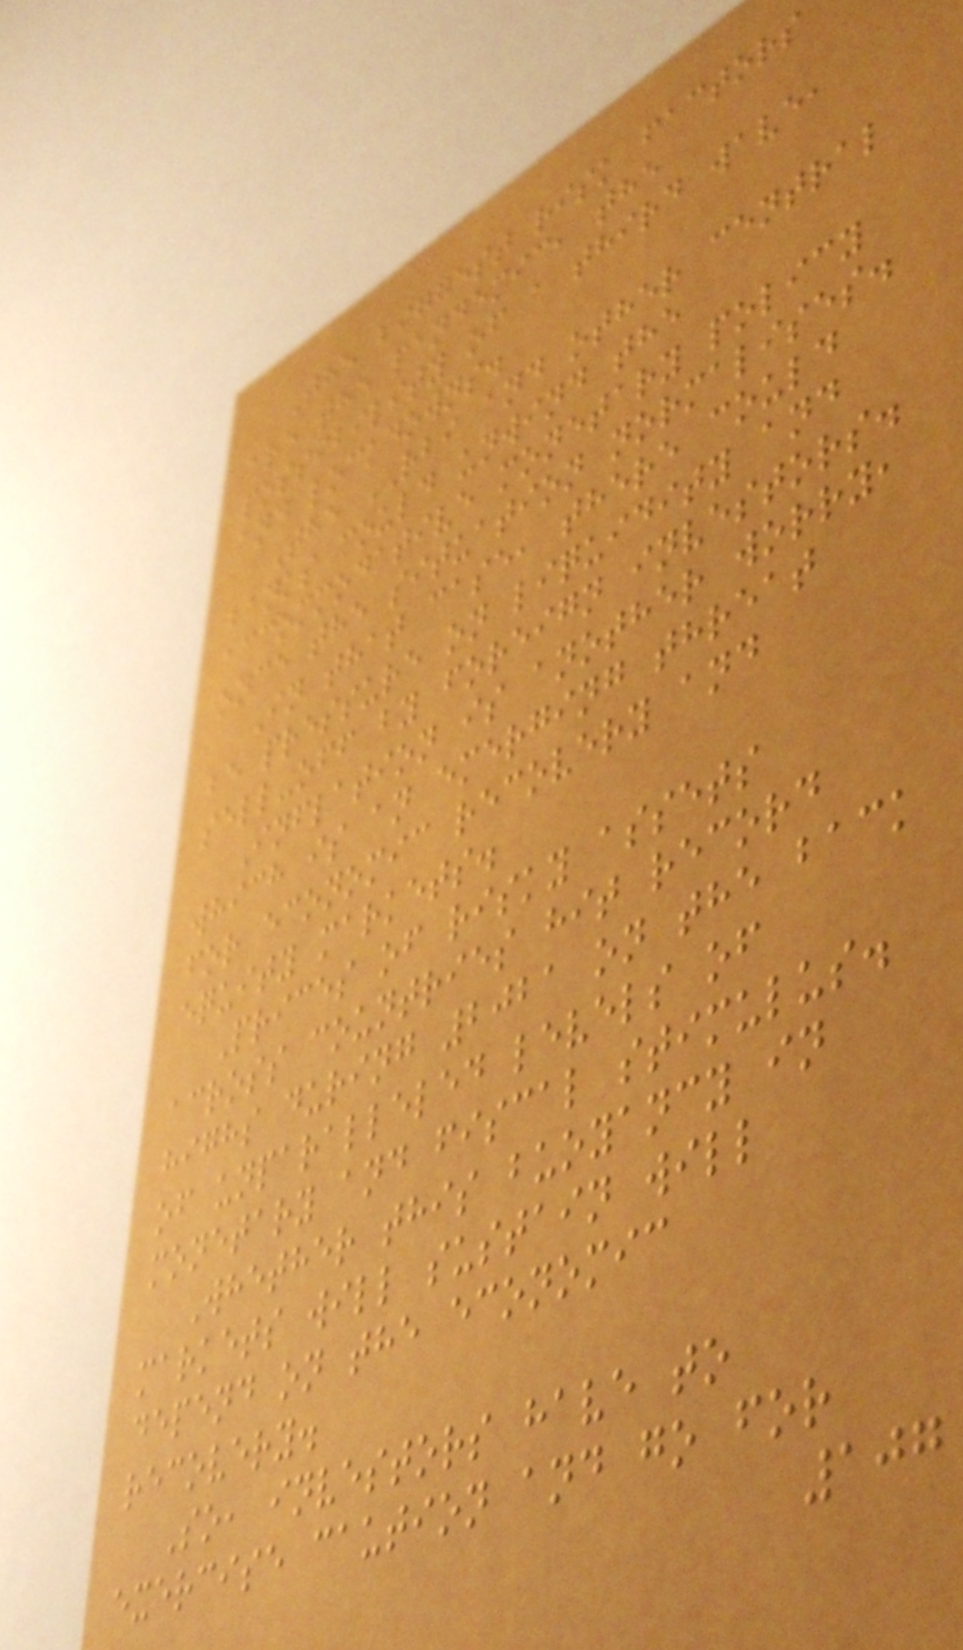The biggest risk factors
are the pandemic, the
possibility of a third wave,
and lockdowns.
The RBI and other central
banks could unwind the
accommodative monetary policy
once the situation normalises.
In that case, there could
be pressure on liquidity and
sell-off by foreign investors.
Inflation is another worry,
which is an emerging threat
for economic recovery and
equity markets.
Prices of risky assets
across countries hit record
highs during 2021 on the back
of unparalleled levels of
monetary and fiscal stimulus.
Whether this buoyancy in
markets will sustain will
depend on the economic
recovery.
So, investors have to
exercise caution and go for
107
